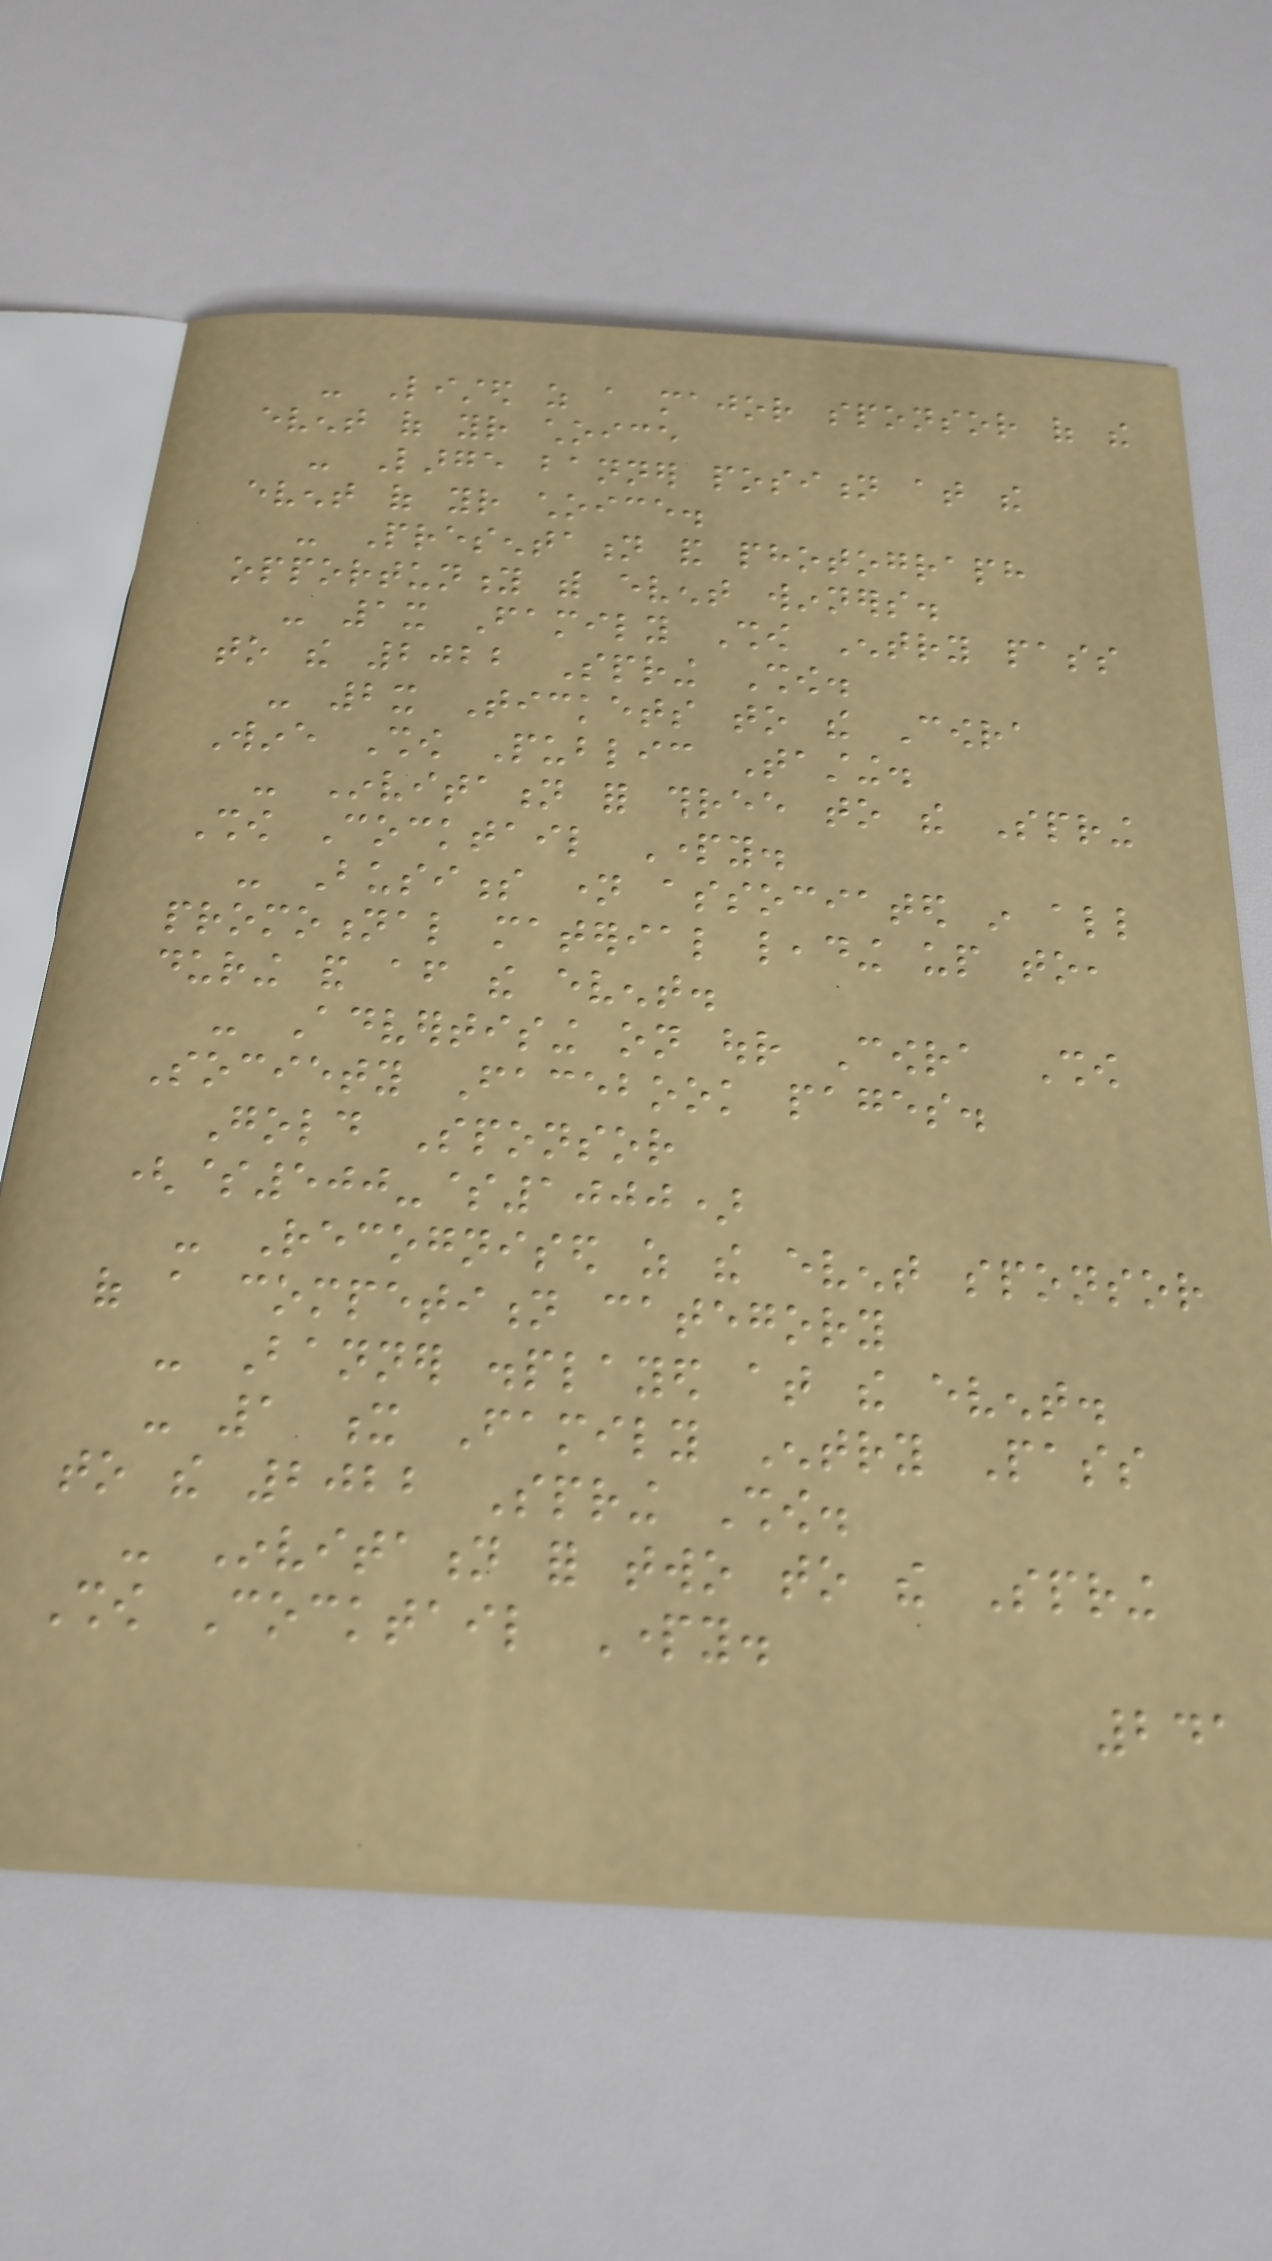- Listed as a major sponsor of the
event of your choice
- Large banner position at the
event of your choice.
- Presentation and photograph
opportunity with event winners.
- 1x Family Show Entry pass
to the 2022 Spring Show.
- 2x Tickets to the Cowra
Wine Show Public Tasting.
- Invitation for three to the Spring
Show Cocktail Party.
- Business name associated in all
promotional material leading up to,
during and after the event.
- Advertising on our Cowra Show
Society Facebook pages.
Gold Sponsor
($500-$1000)
- Recognised as the event sponsor
of a competition category
- Banner displayed at the event.
- 1 x Family Entry Pass
to the 2022 Spring Show.
- Invitation for two to the Spring
Show Cocktail Party.
241
